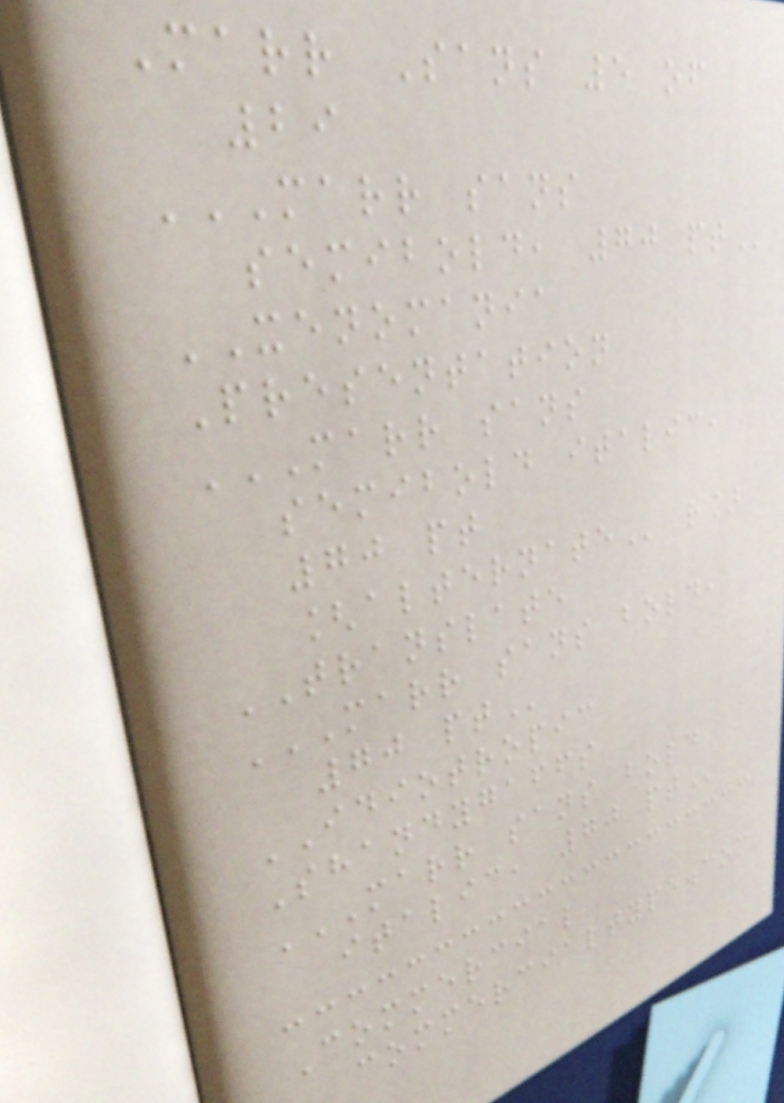Marr Sans 5 of
29
MARR SANS
SEMIBOLD, 70 PT
XENOMANIA
Presentation
MARR SANS
SEMIBOLD ITALIC,
70 PT
[ALTERNATE r]
TRANSLATE
MARR SANS BOLD,
70 PT
IDIOTROPIC
Shandygaffs
MARR SANS BOLD
ITALIC, 70 PT
Commercial
commercialtype.com
